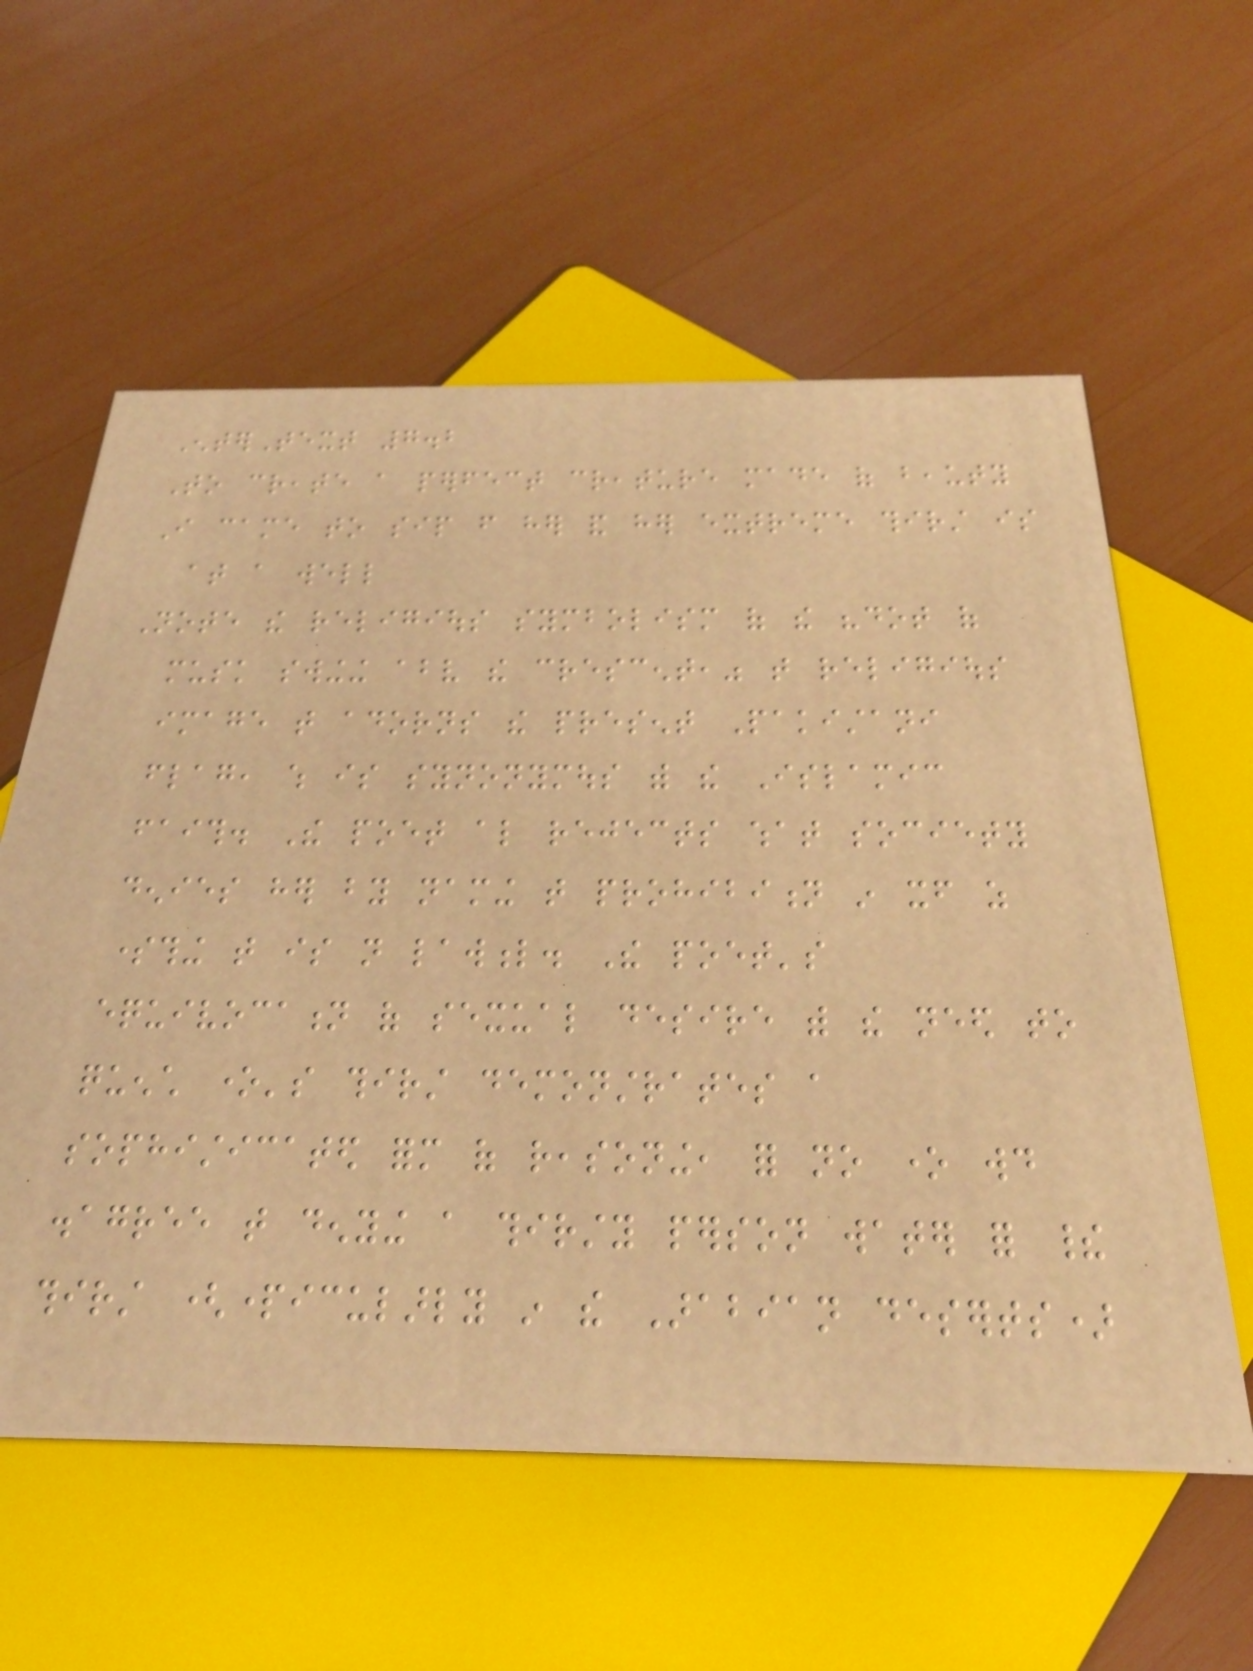EnterText 7.2
To create a perfect creature made of beauty
I came to sip from her and her extreme thirst is
at a well
Note the religious symbolism of the "dot of
musk swinging above the crescent," that religious
image that adorns the present Pakistani
flag, which is synonymous with the Islamic
faith. The poet also rejects what society
denies her by naming that prohibition in itself as
something that is not lawful. The poet's
equivocation of sexual desire with the need to
quench one's thirst demonstrates a
sophisticated form of reasoning, for no one would
disagree that denying a thirsty person water for their
thirst (particularly in the Arabian deserts)
